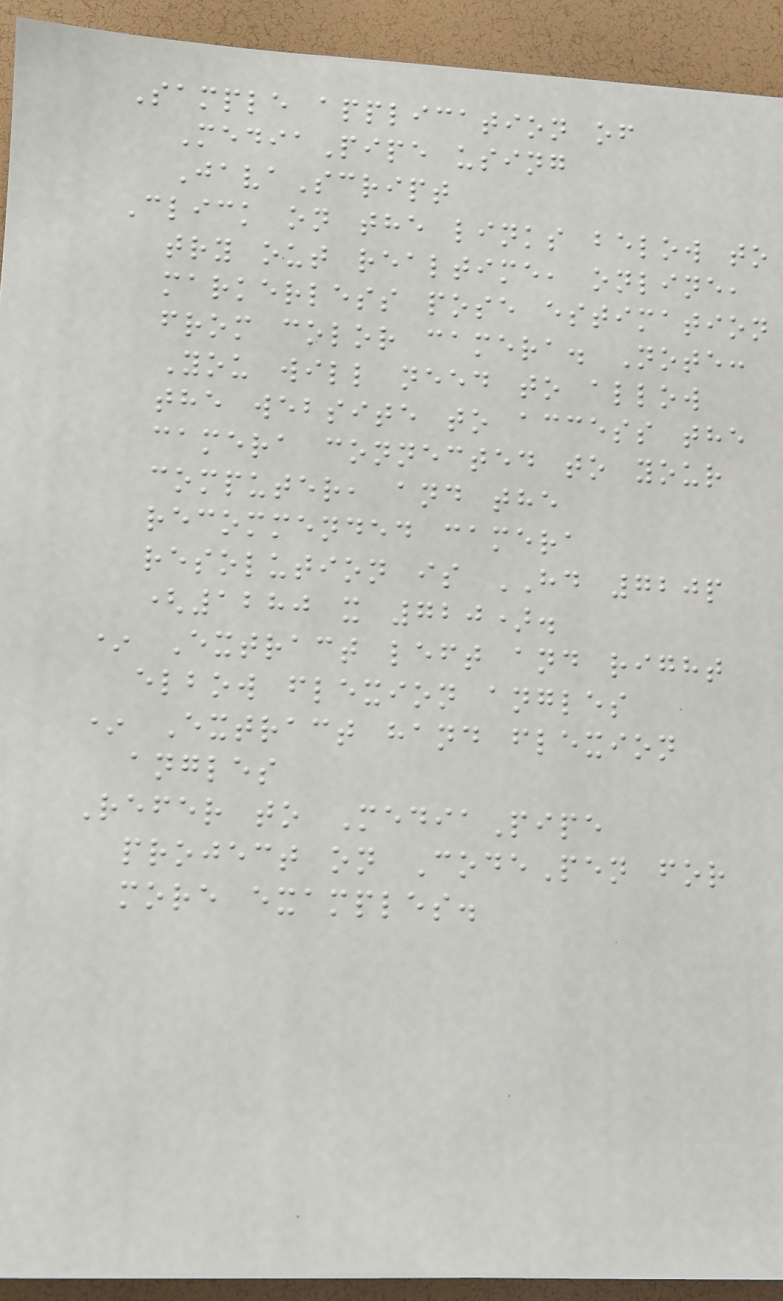Sample application of
MediaPipe using
JavaScript
Click on the links below to
try out realtime, online,
markerless pose estimation
from color camera. Note:
You will need to allow
the website to access the
camera connected to your
computer, and the
recommended camera
resolution is HD 720p
(1280 x 720).
* Extract left and right
elbow flexion angles
* Extract hand flexion
angles
Refer to MediaPipe
project on CodePen for
more examples.
